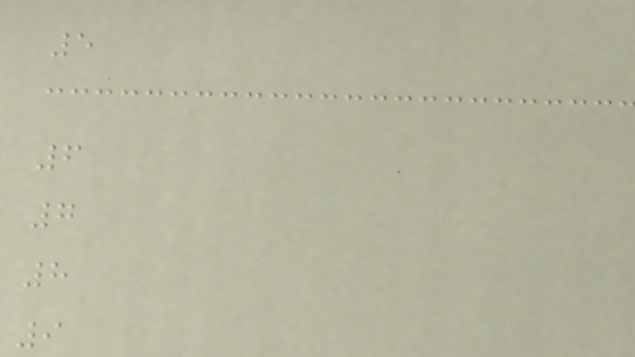5
6
7
8
9
